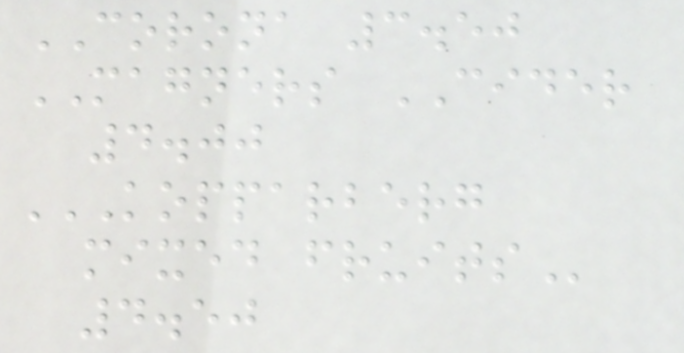CORONA 3.50
MAGNERS CIDER
4.00
KOPPARBERG
MIXED FRUITS
4.50
